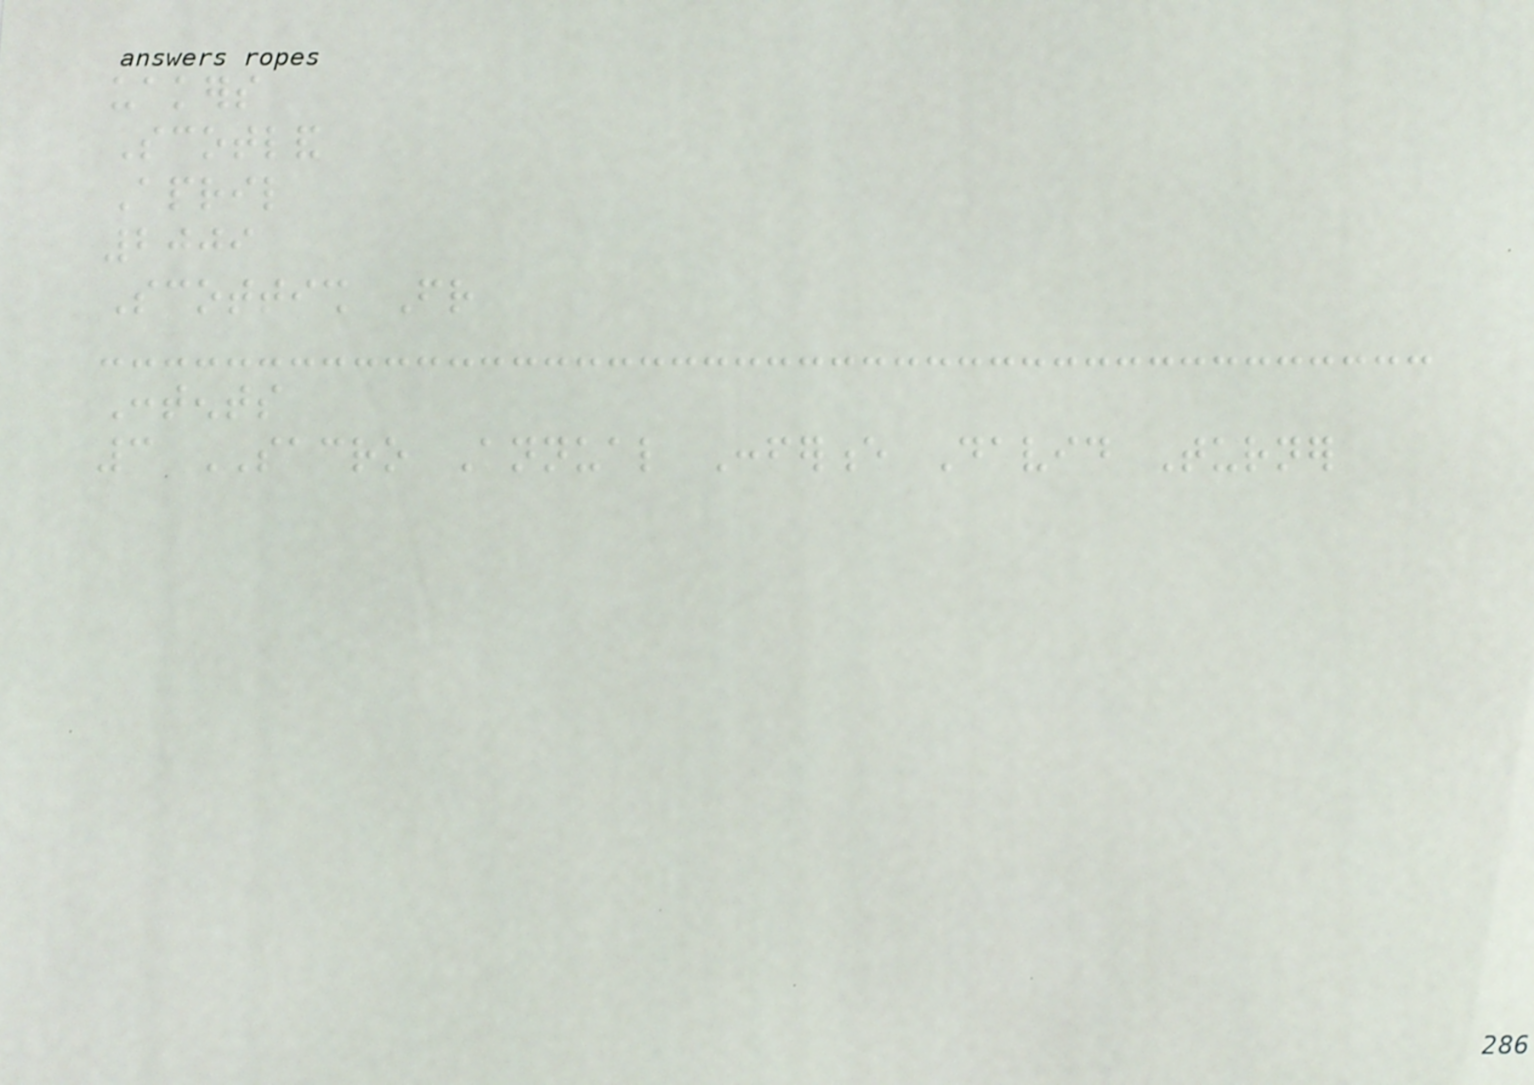uakers
Scotland
April
2009
Scottish Friend
Contents
3 SACRO Annual Conference David Turner
